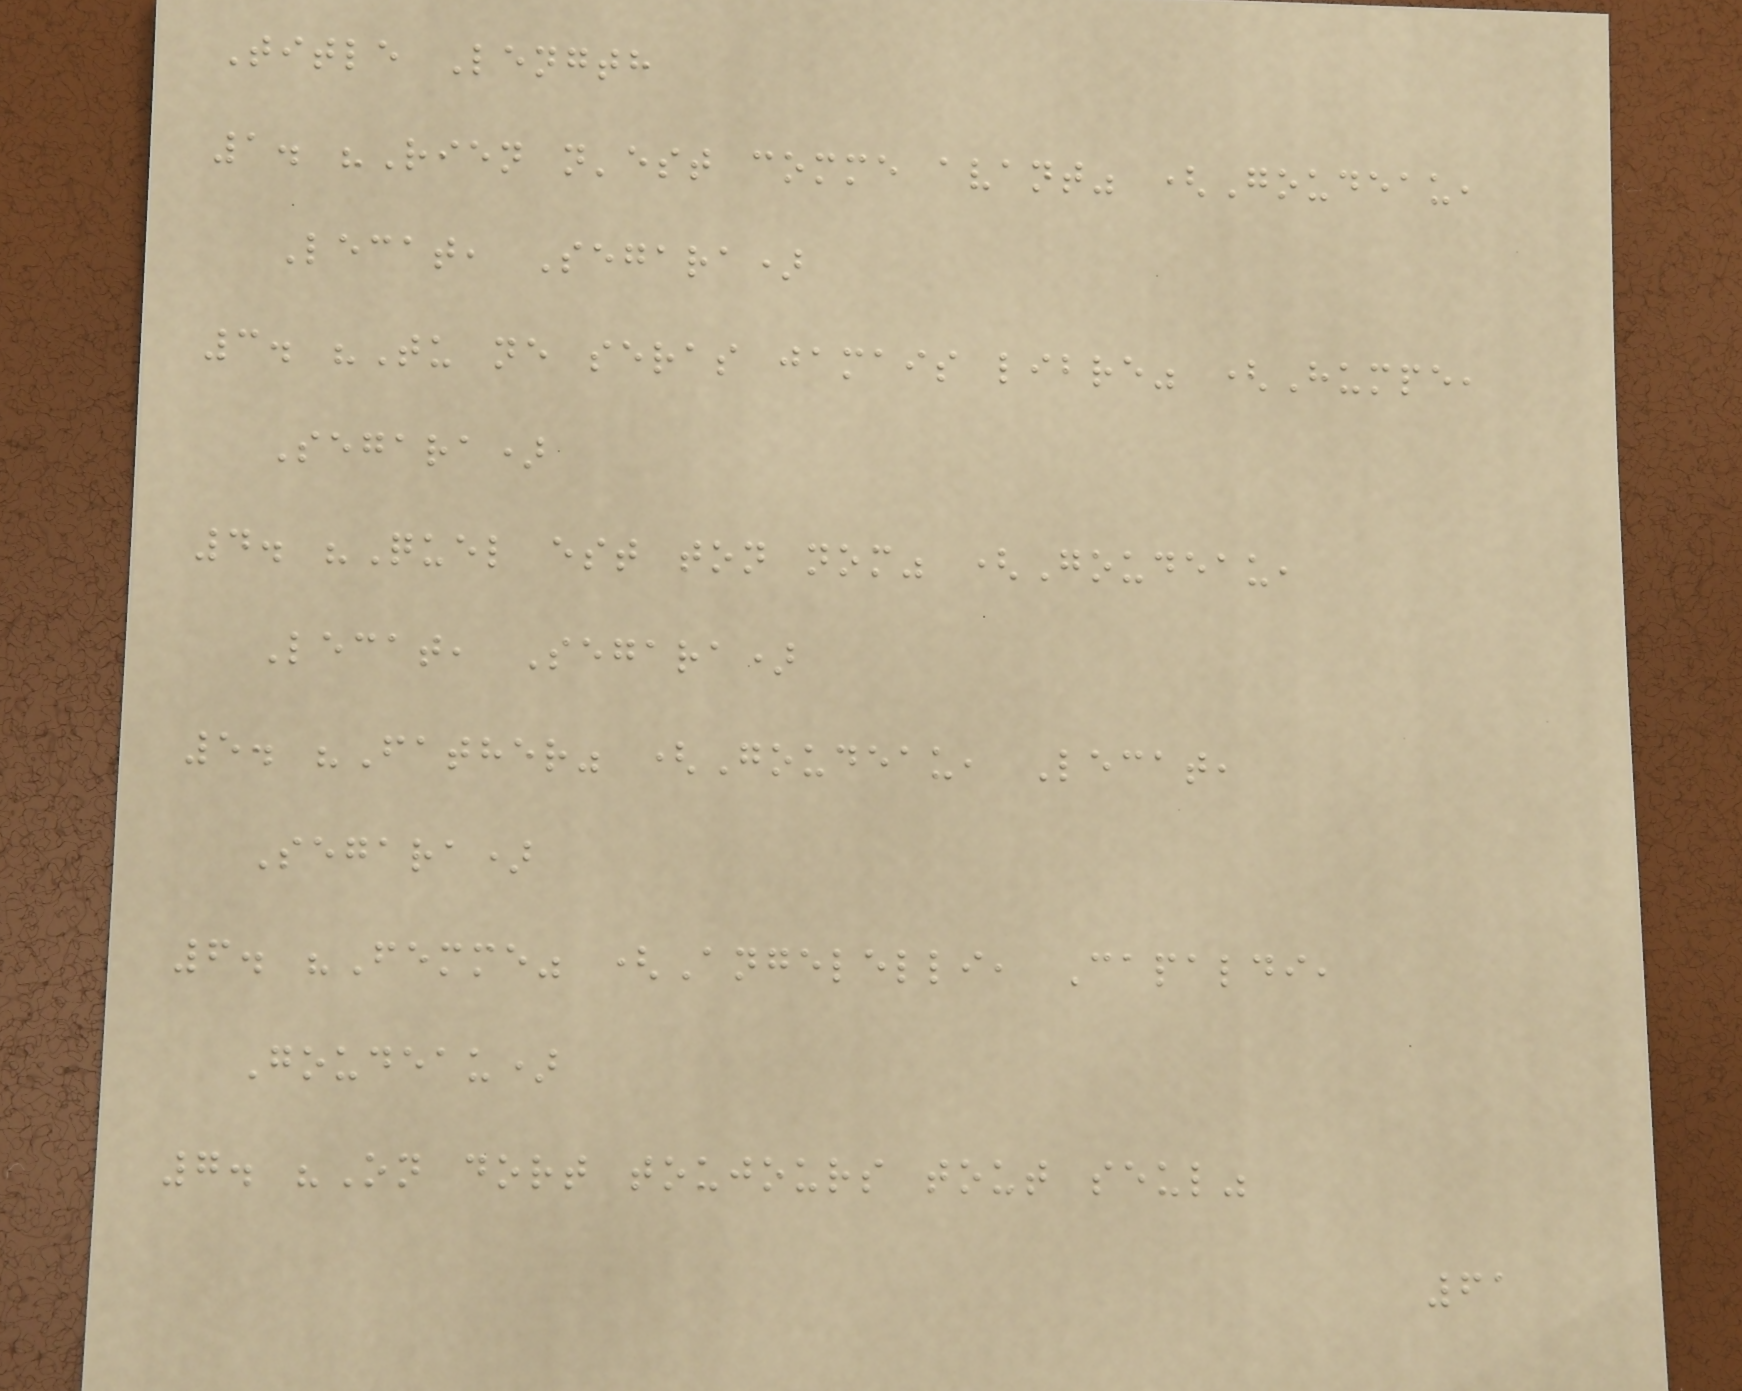Title Length
1. "Rien n'est comme avant" (Goudeau,
Lecat, Segara)
3. "Tu ne seras jamais libre" (Humpe,
Segara)
4. "Quel est ton nom" (Goudeau,
Lecat, Segara)
5. "Father" (Goudeau, Lecat,
Segara)
6. "Femme" (Angelelli, Capaldi,
Goudeau)
7. "On dort toujours tout seul"
61
